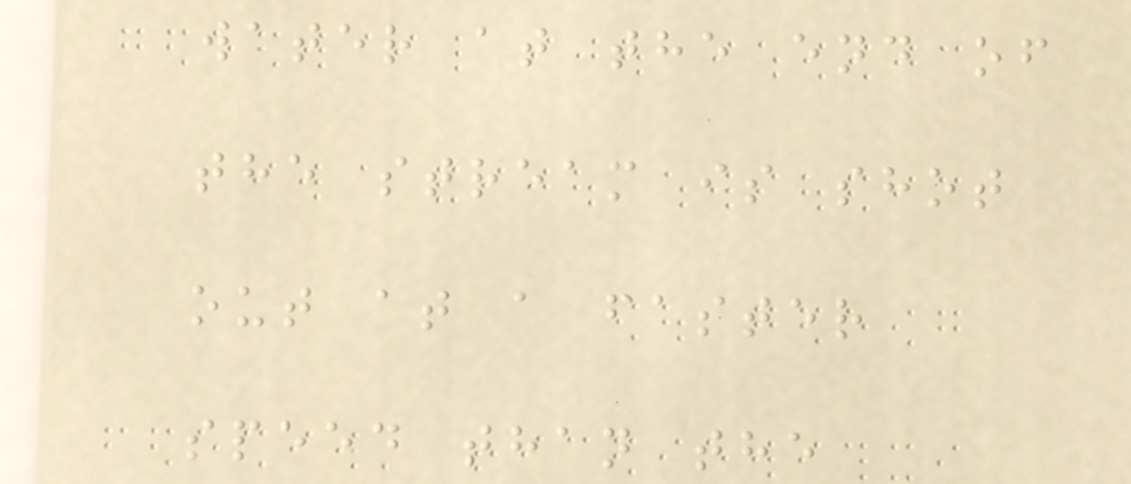water at the end of
the stream is shot
out at a faster
speed than the
